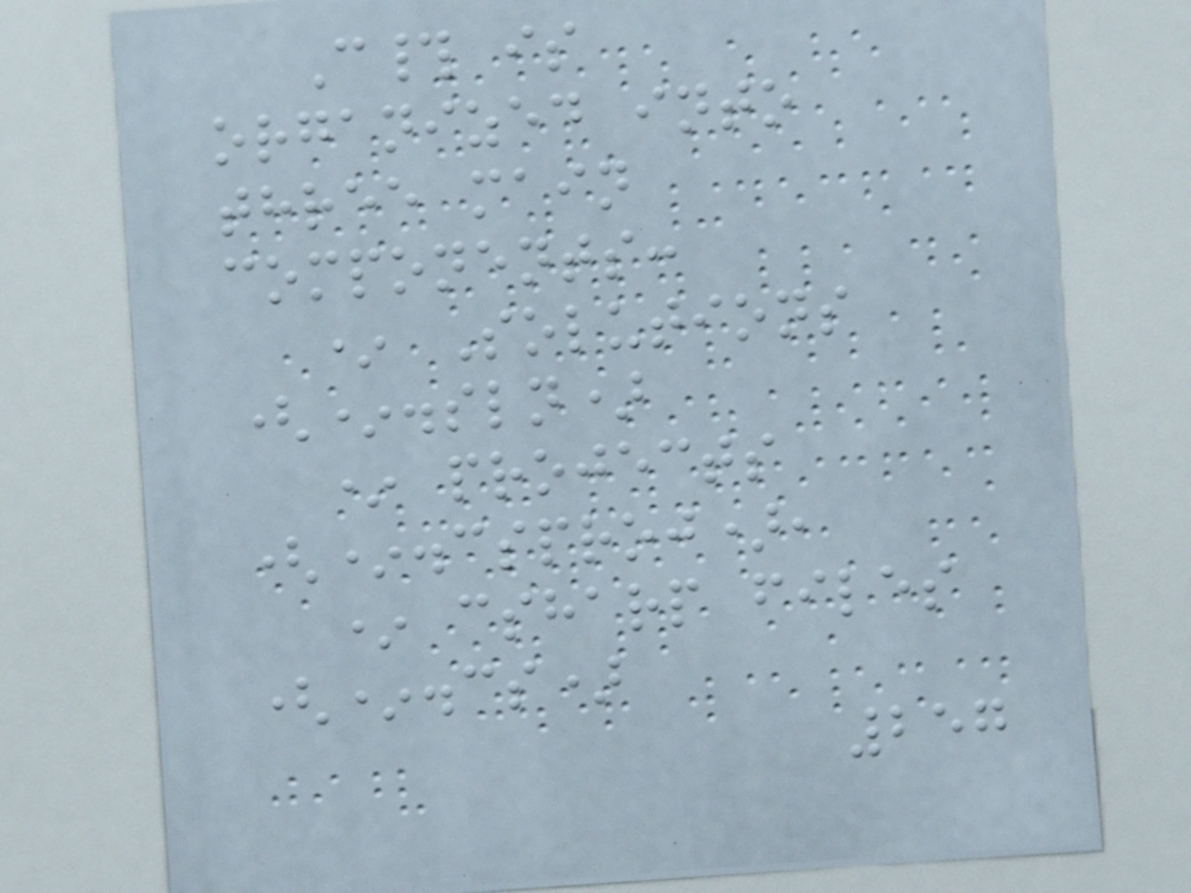C# is
organized into
three main
components:
* Solutions
(*.sln)
* projects
(*.csproj),
* csharp files
(*.cs)
257
